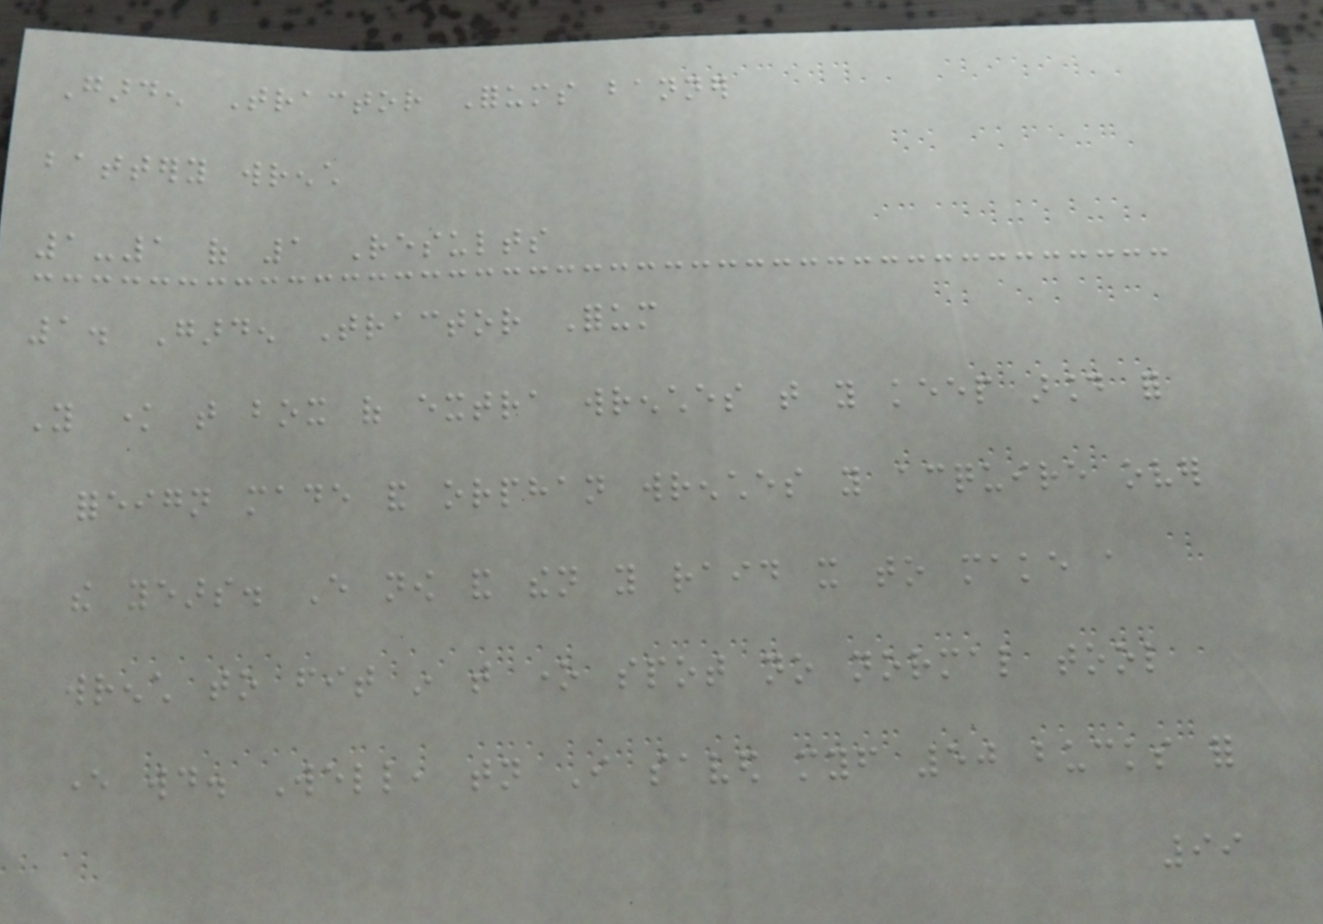Garden Tractor Forums banner
battery wrench
1-1 of 1 Results
1. Garden Tractor Forum
You know that box of extra wrenches that you keep around for
foreign made and orphan wrenches you acquire over
the years. Every now and then you raid it to make a
wrench to fit in that one spot no normal tool
ever would. Well, tonight I saved myself 50 bucks for
99
